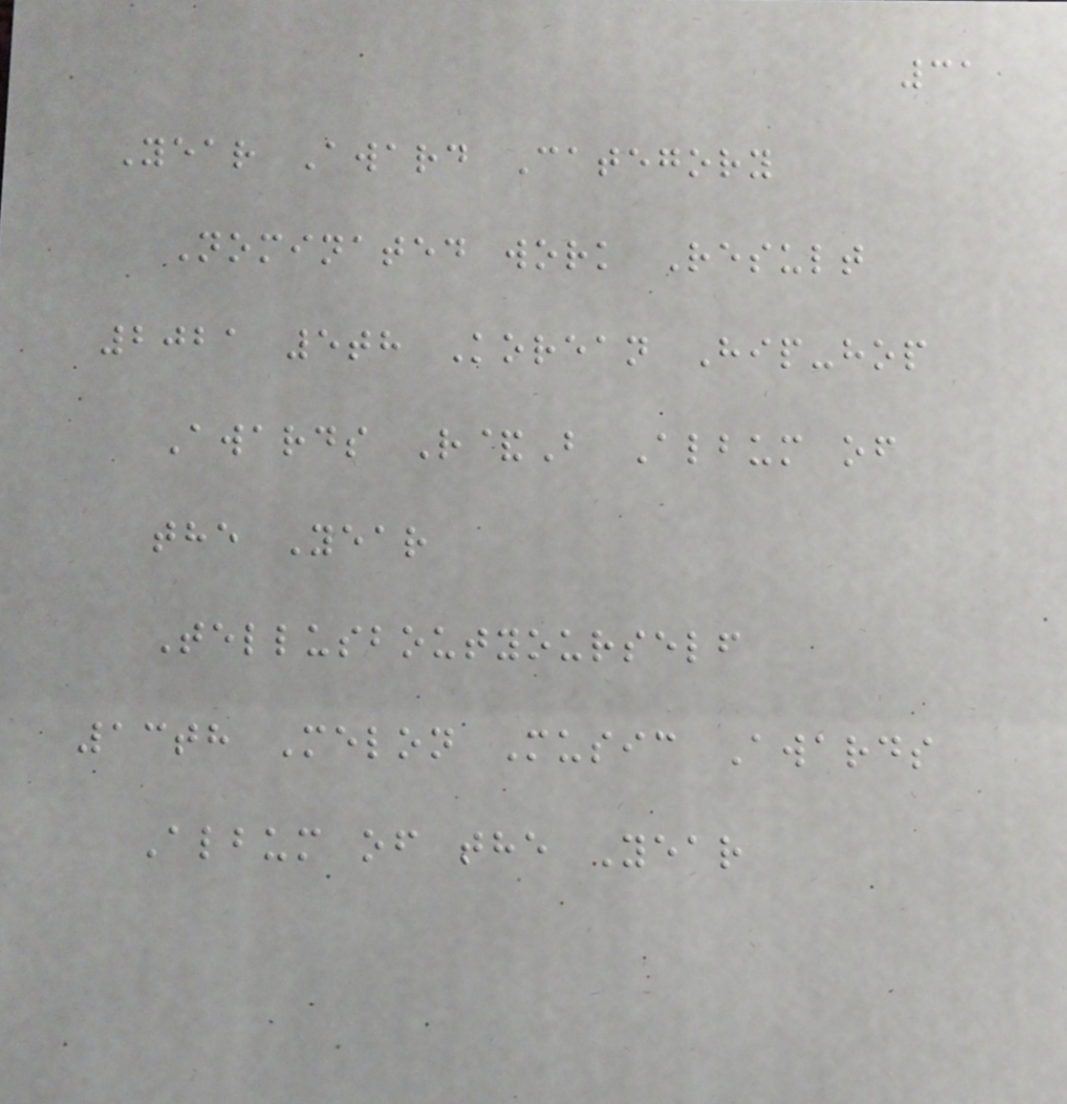31
Year Award Category
Nominated work Result
2021 5th Korean Hip-hop
Awards R&B Album of
the Year
Tellusboutyourself
13th Melon Music Awards
Album of the Year
